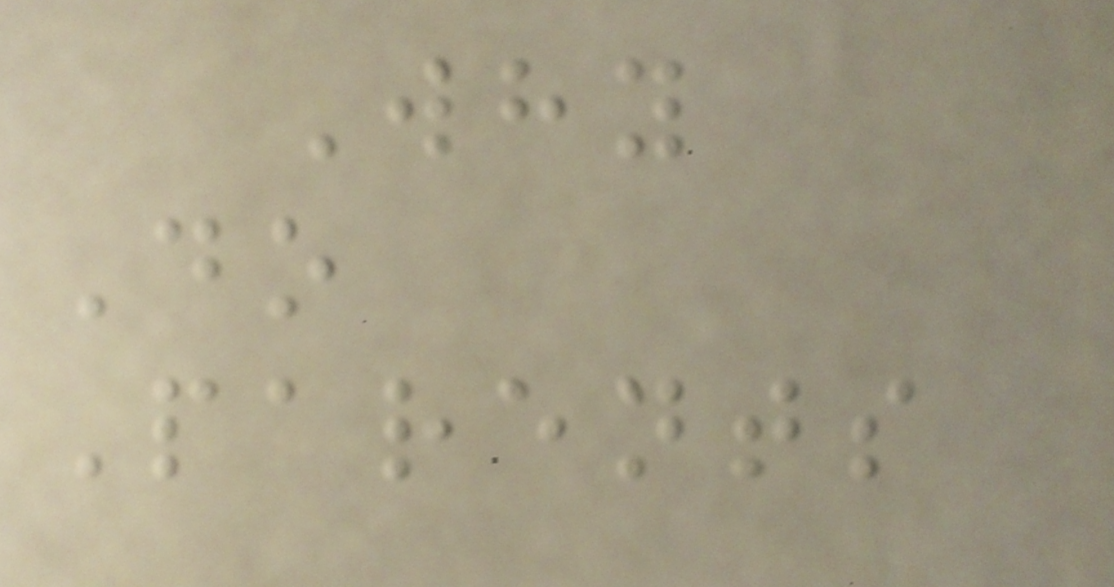Why
Do
Parents
